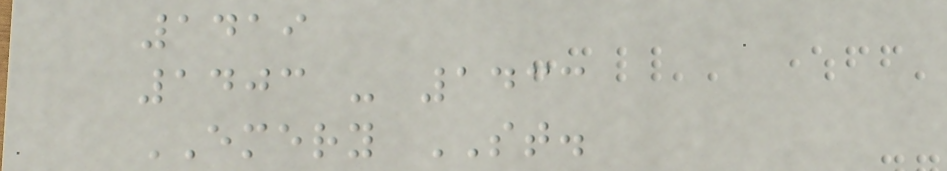1419
1403 - 1433
EMERY ST.
